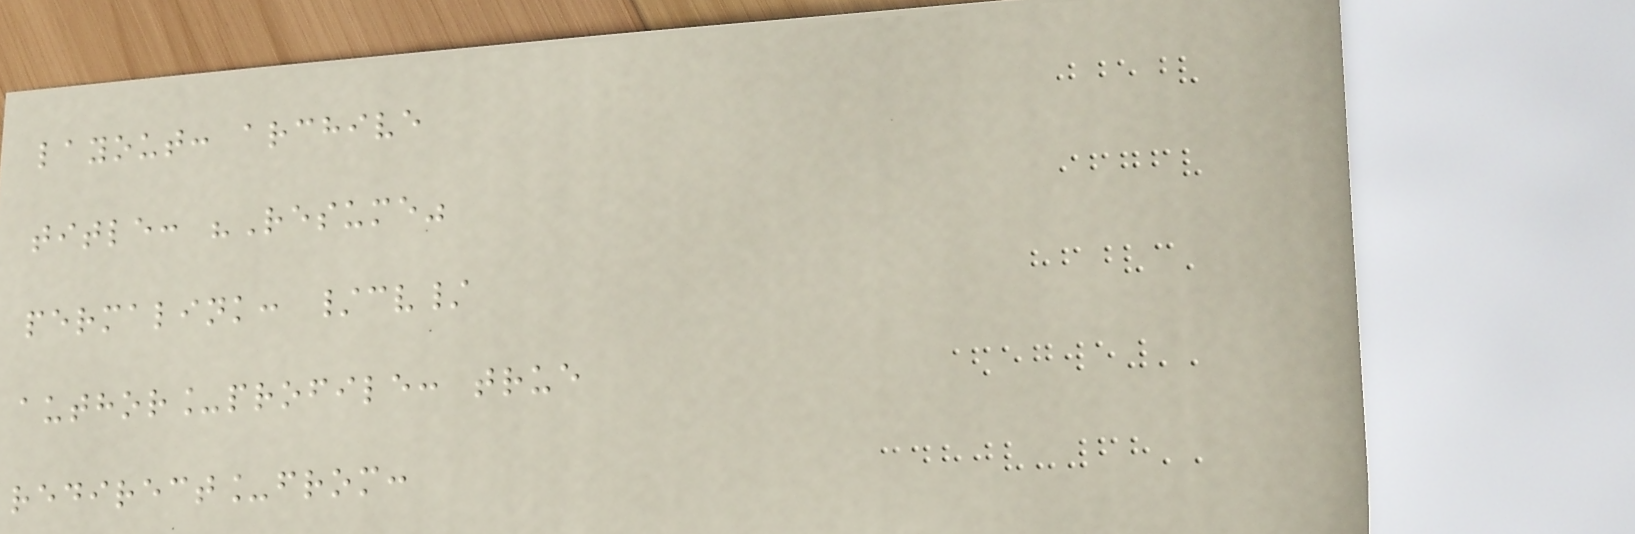layout: archive
title: "Resume"
permalink: /cv/
author_profile: true
redirect_from:
